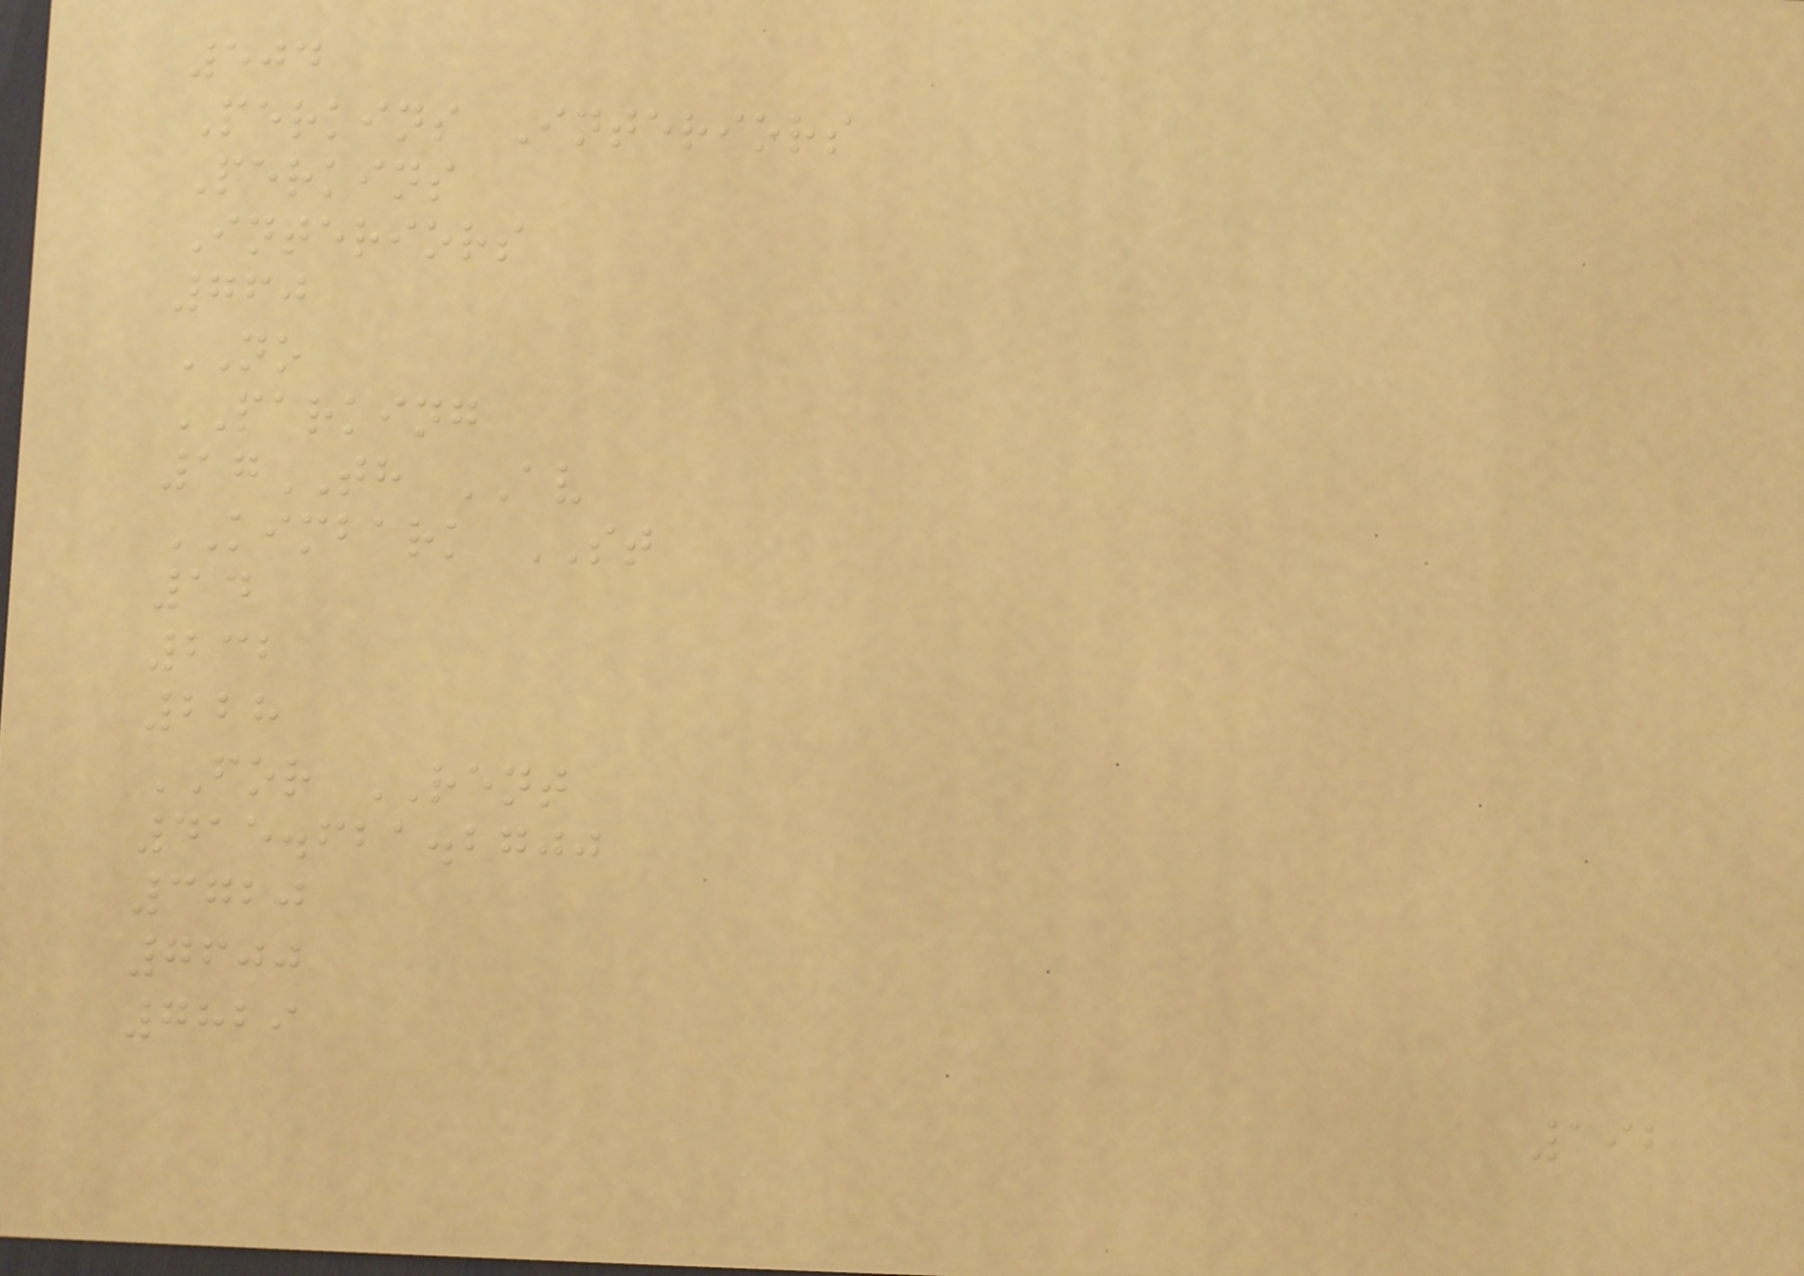504
Perkins Interiors
Perkins
Interiors
760
NO
PARKING
17TH AV
KIMBARK ST
14
232
228
FOR RENT
415.621.2700
3720
7600
7829
192
